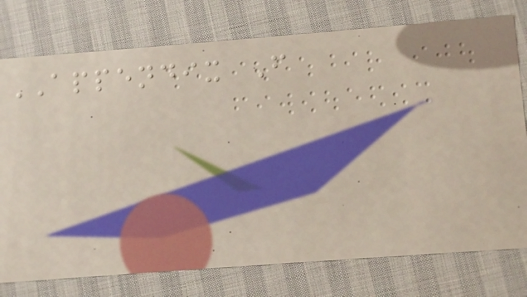APPENDIX F
